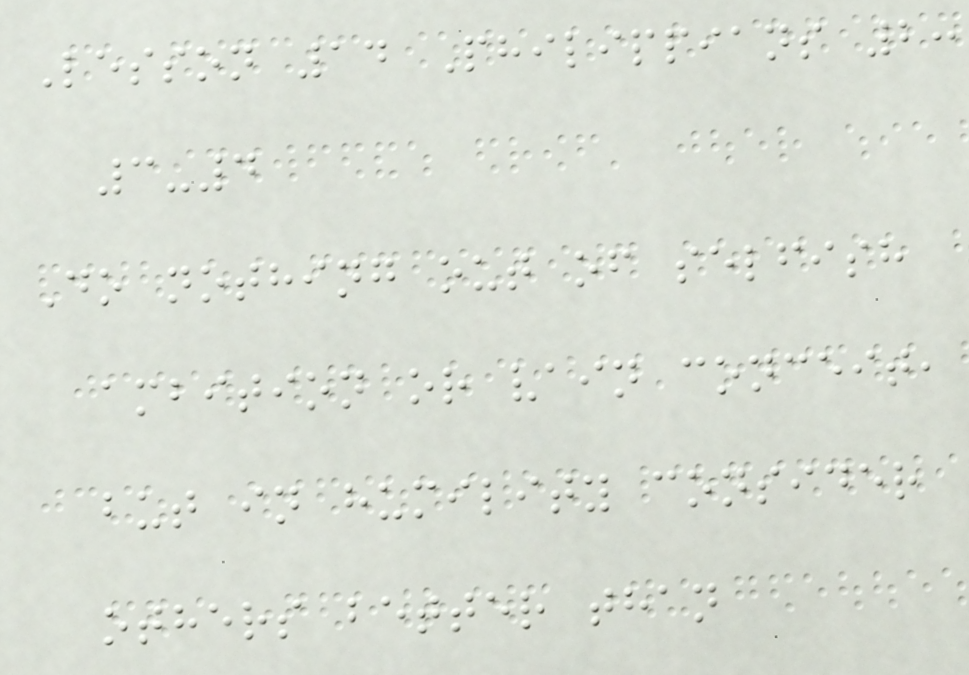Lesson 14 Philippians 2:
3-4
Do nothing out of selfish
ambition or vain conceit,
but in humility consider
others better than
